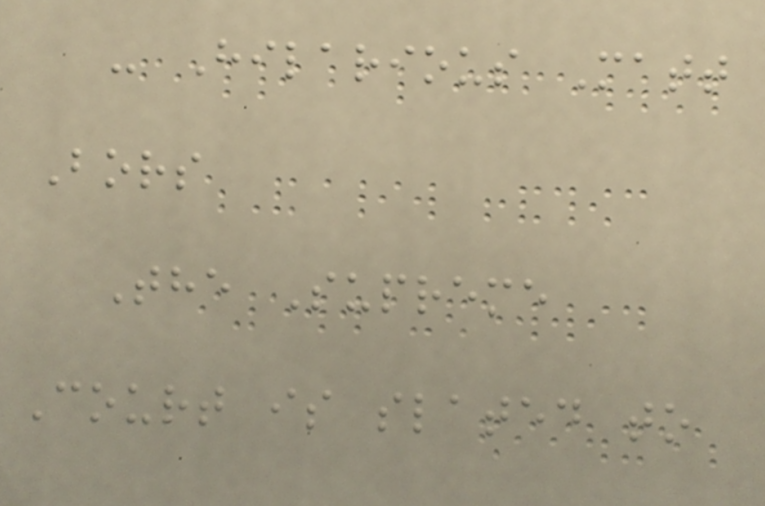- Hilarious Matt
Bors
The Supreme
Court is slated to
